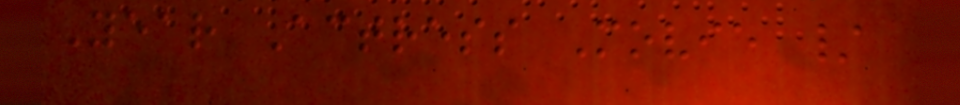Year Actress Movie /
